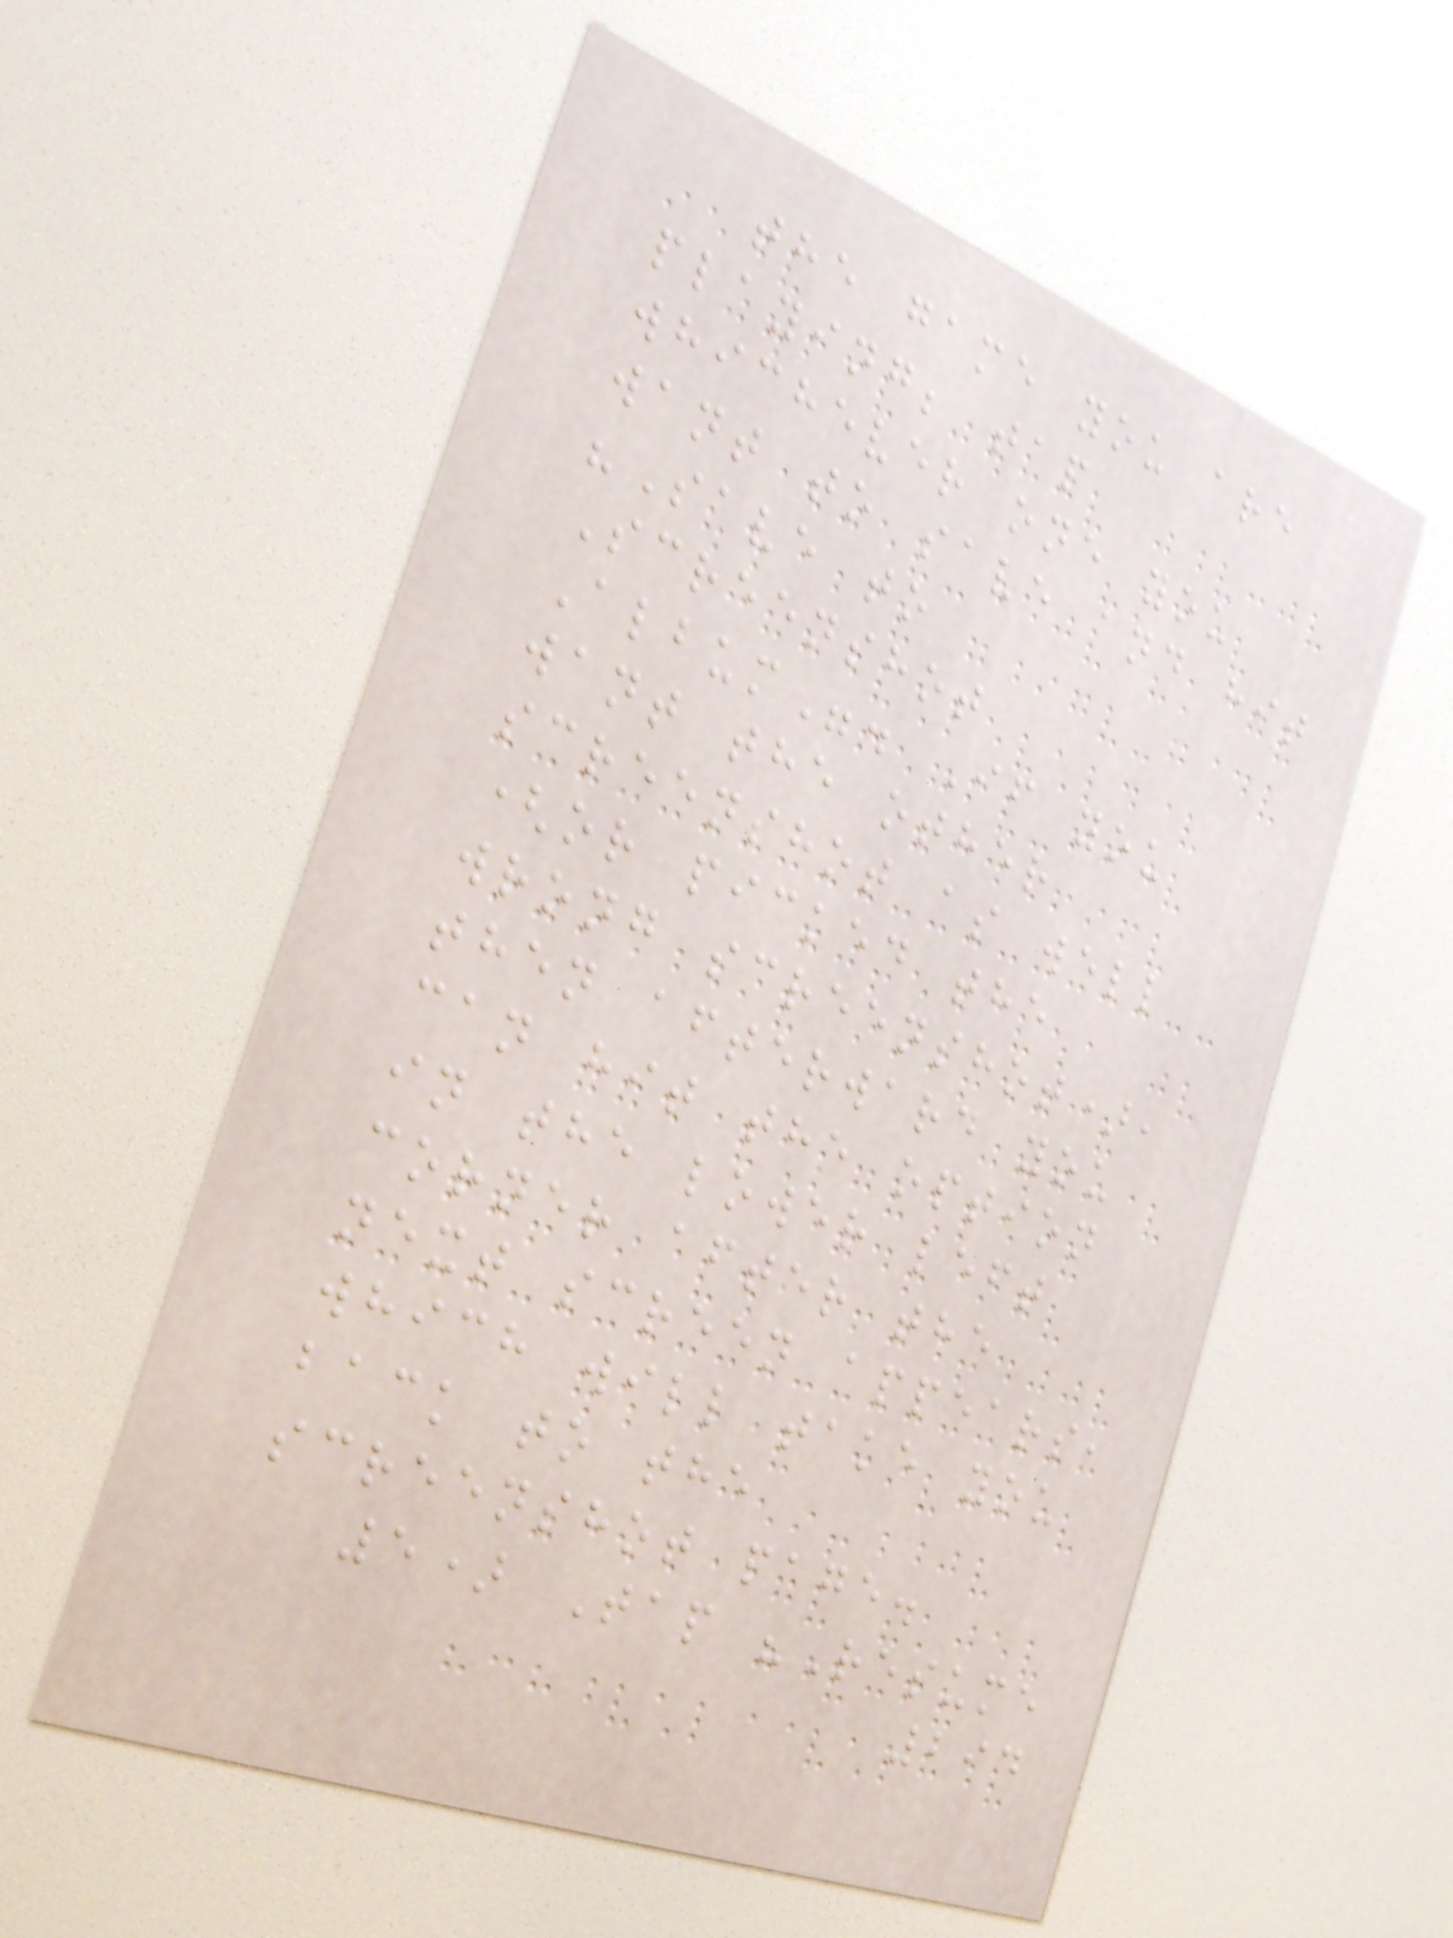the game you are
playing; tap
whichever one you
want to save and hit
"Save to
Screenshot
Album". If you
want the other
screenshot as well
(or picked the
wrong screenshot),
then afterward you
can hit the option
in the lower left
corner after the
next screen appears,
which will take you
back to the
screenshot page.
5) Tap "Resume
294
